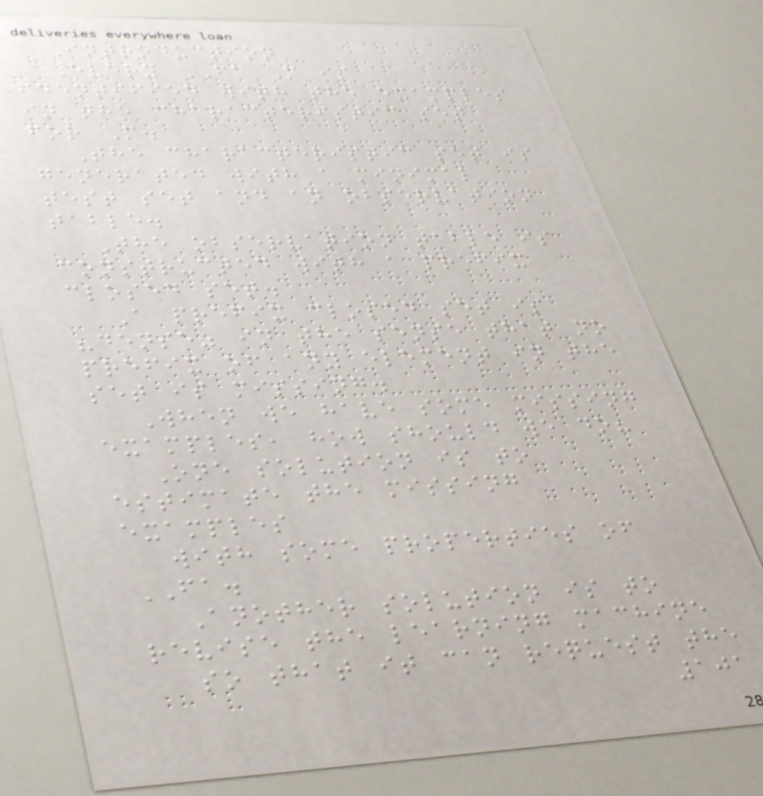Introduction
Every FA M is
identified with the examples
in the characteristic set
for M.
The characteristic set is
generated with a minimal
test set and an observation
table.
The observation table is
constructed with a prefix
closed set.
A prefix closed set is
"dense" in the sense that no
prefix of any element in the
set is missing.
When we have some missing
examples, how should we do?
One solution is to
estimate the missing
examples
with some properties of
FA.
Another solution is to
revise the learning machine
so that it can request the
101
